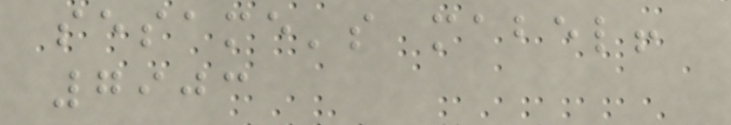sesame's mabel!
7903
